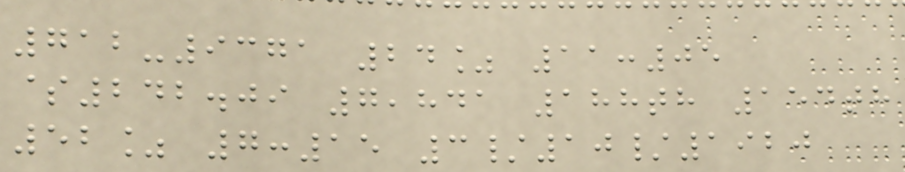712-9371 24% 11:05
$242.09 7,841 188th 154th
52% 7:15 3/10/1920
